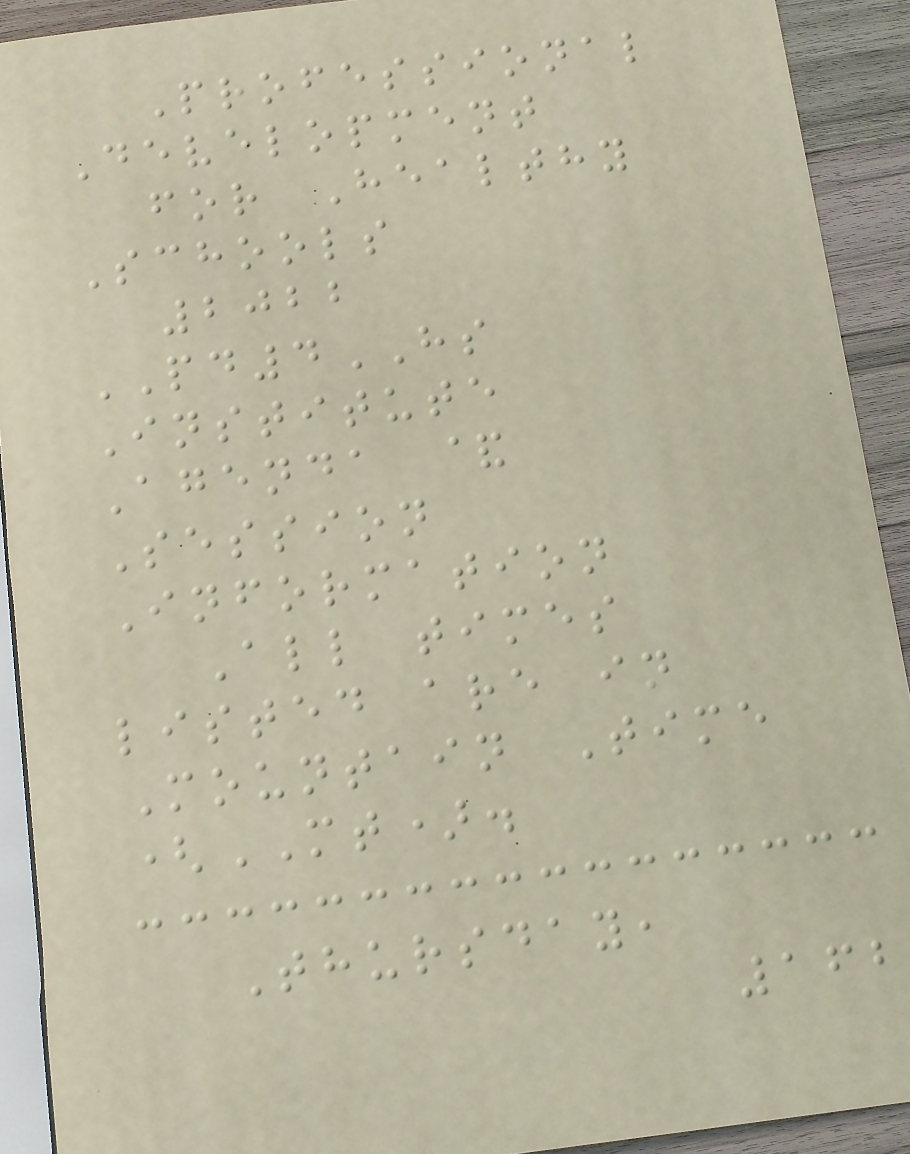Professional
Development
for Healthy
Schools
2022
PD4HS
Institute
Agenda &
Session
Information
All times
listed are in
Mountain Time
(MT).
Thursday,
162
